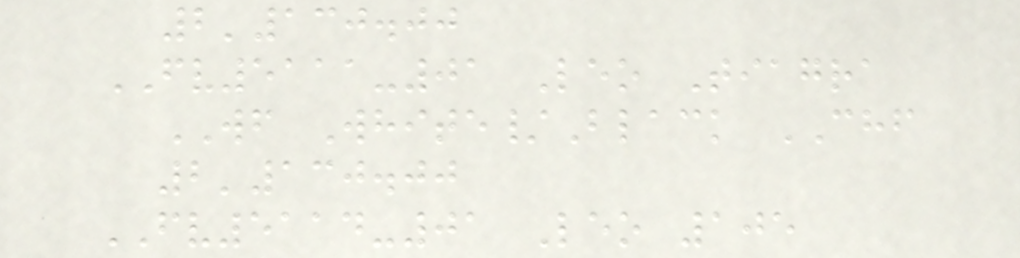2'130.00
FV5111-01 Leo Tiagra
WF White/Black CHF
2'130.00
FV5114-01 Leo 105
